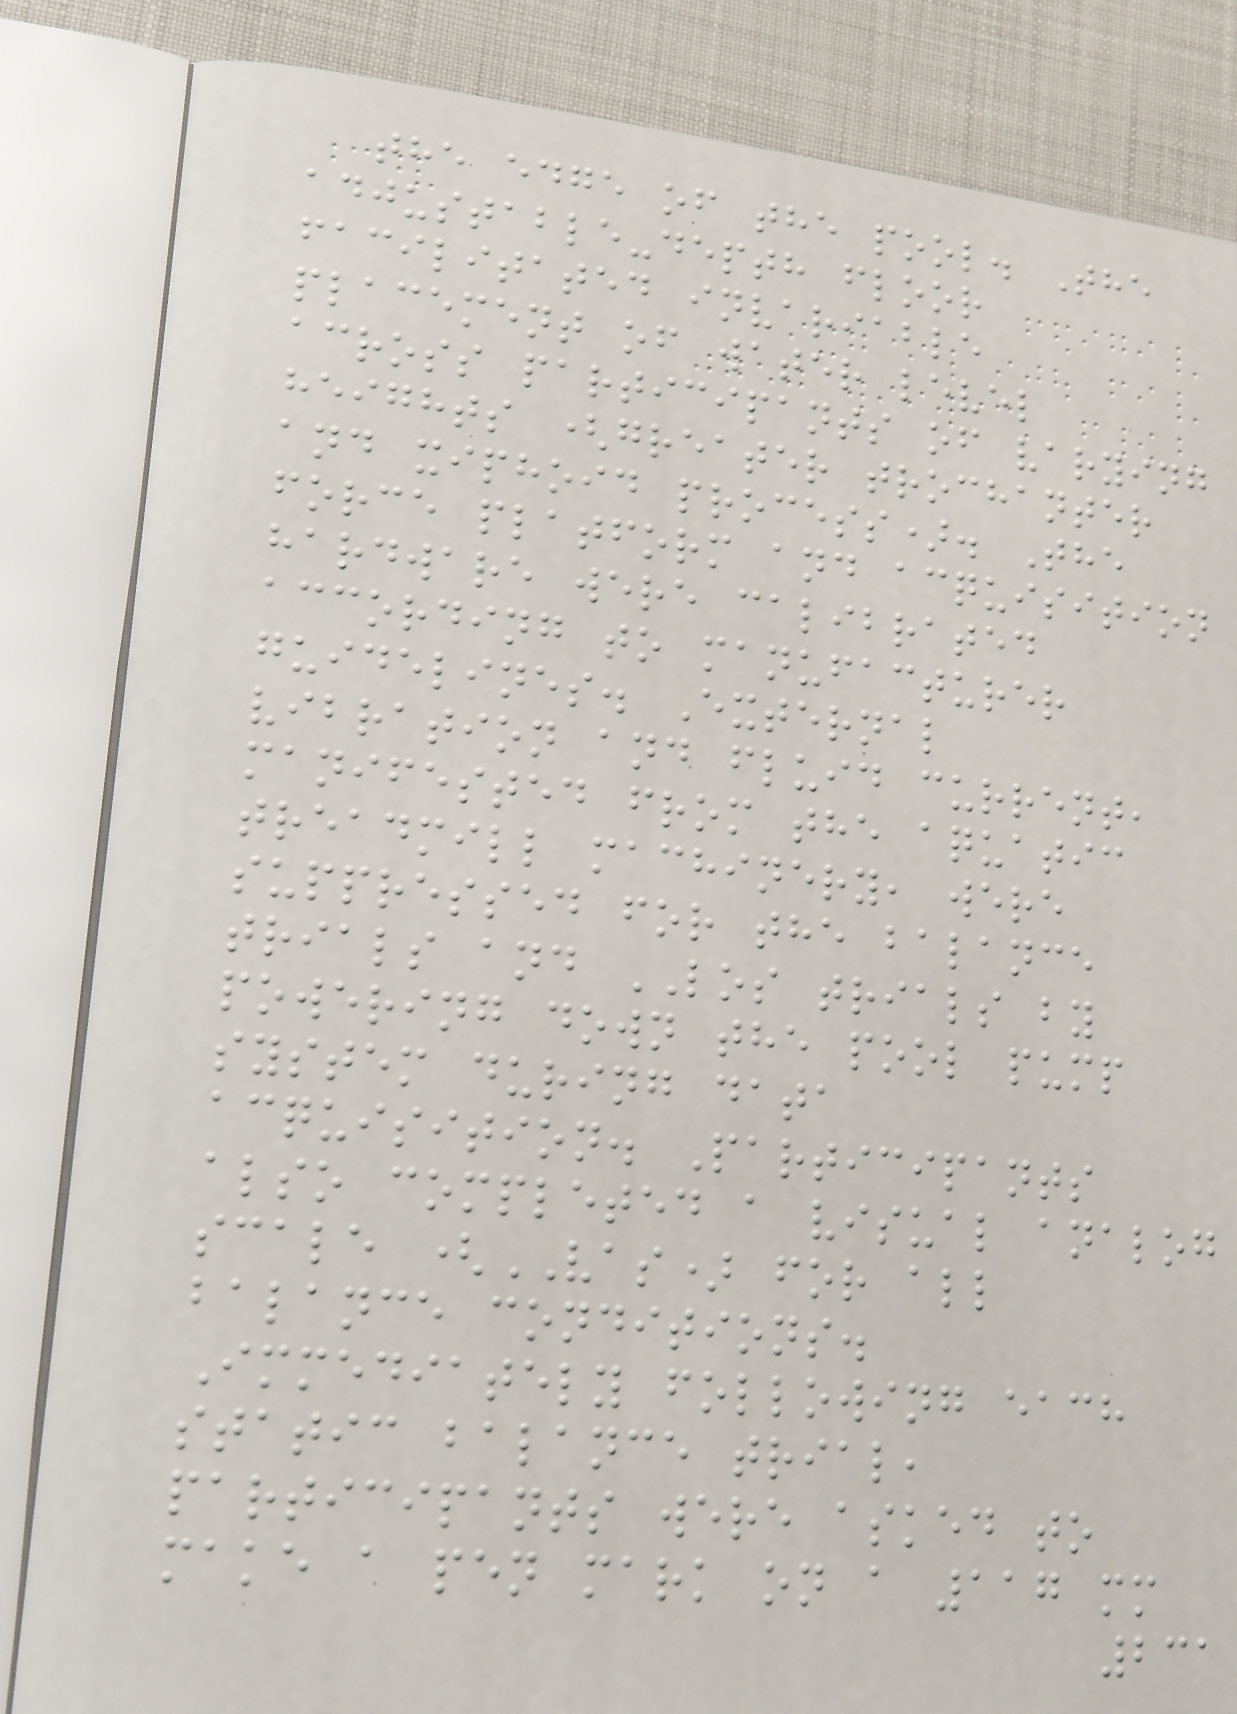the edge of the pool. The
adjustable-depth floor
facilitated invariable
placement of water level
across participants of varying
heights (greater trochanter
and xiphoid process). The
force platform and acquisition
hardware were calibrated
according to manufacturer
guidelines. External
vibration and fluid current,
manifested from the aquatic
treadmill machinery, were
suppressed for the balance
trials and LOS trials by
powering down the pool pump
system during data
acquisition. Participants
also completed a visual analog
scale (VAS) for all
balance conditions.
Immediately following each
static balance trial,
participants were asked to
make a pen mark on a 117 mm
231
